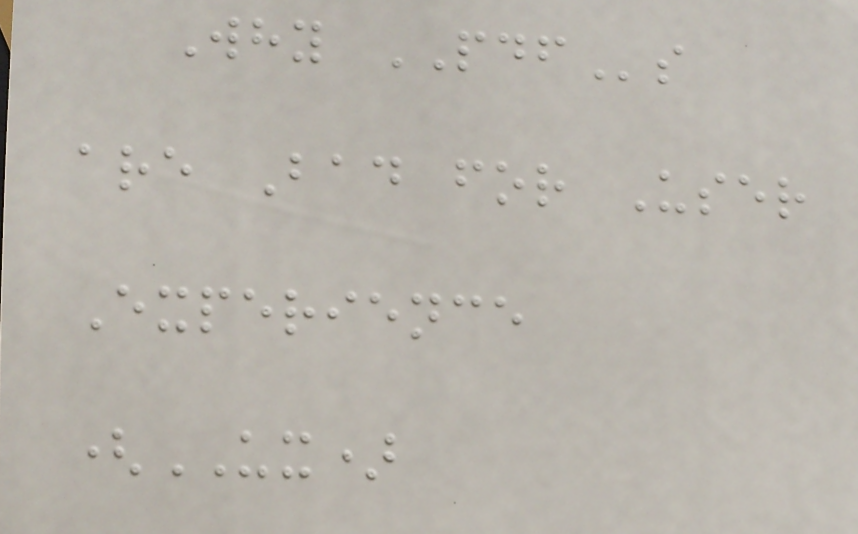Why PDFs
are Bad for User
Experience
(UX)
